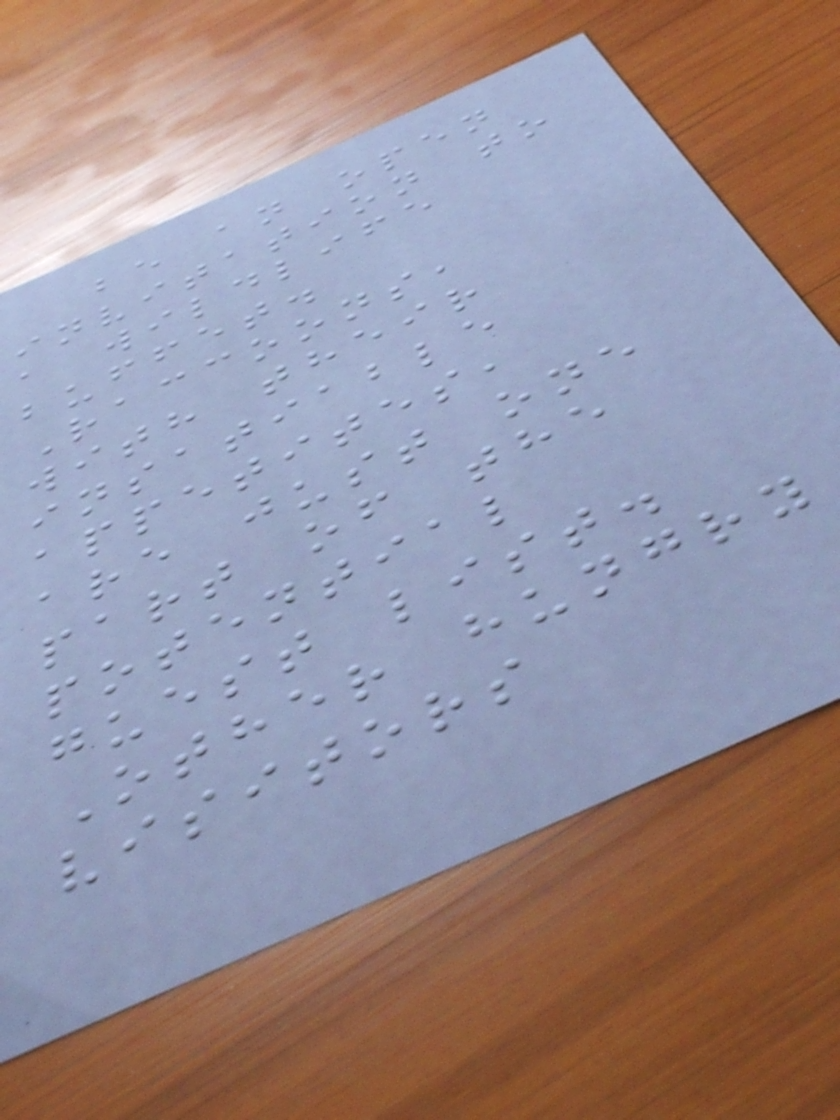be an open
invitation to
a wildlife
buffet.
Raccoons,
with their
insatiable
appetites,
are just one
part of the
potential
guest list.
Other hungry
visitors
